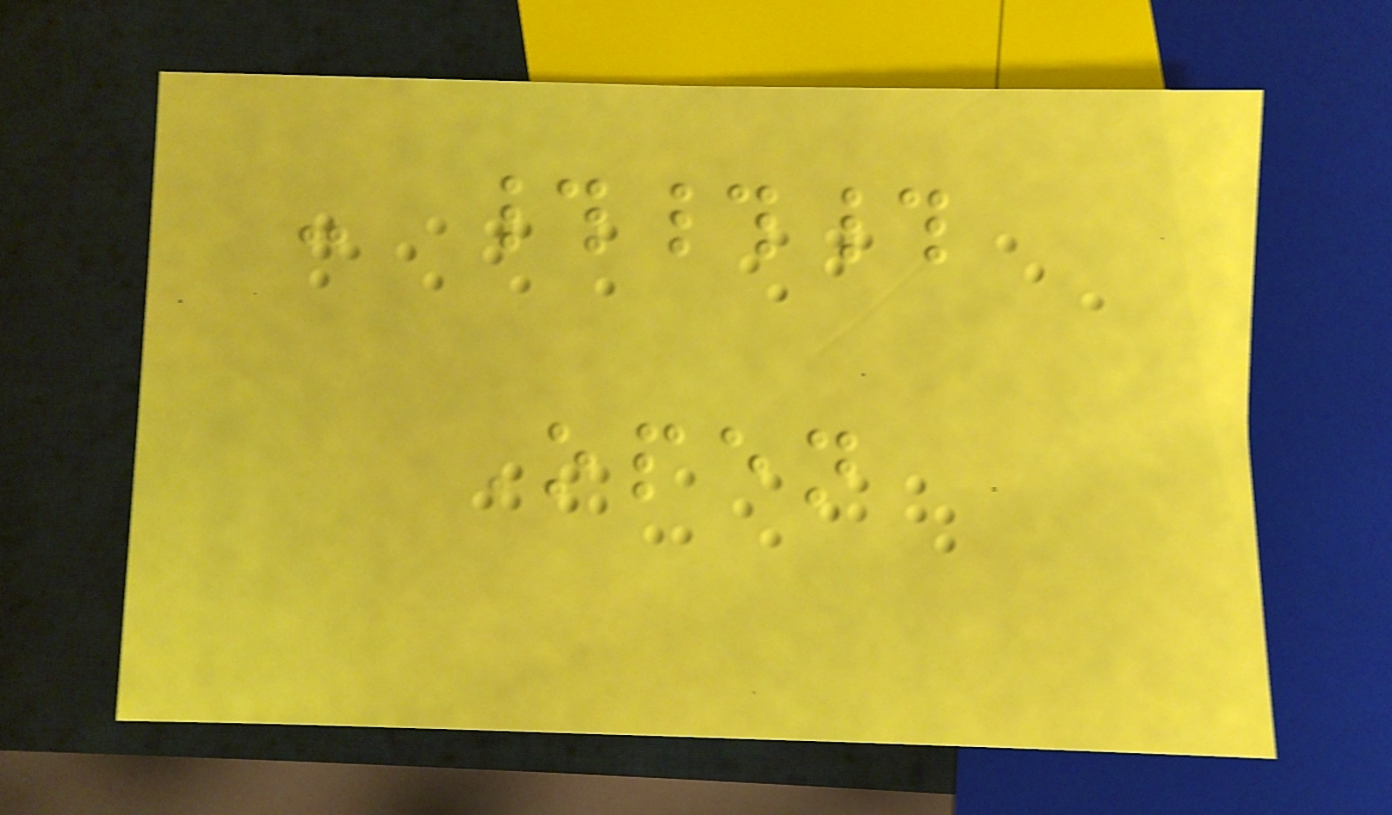- ###
Open
